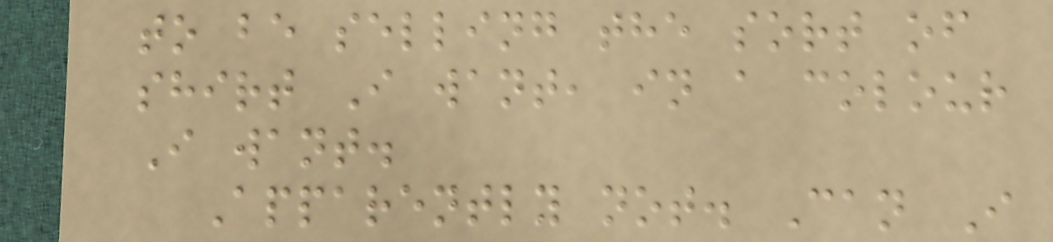to be selling the sort of
shirt I want, in a colour
I want.
Apparently not. Can I
